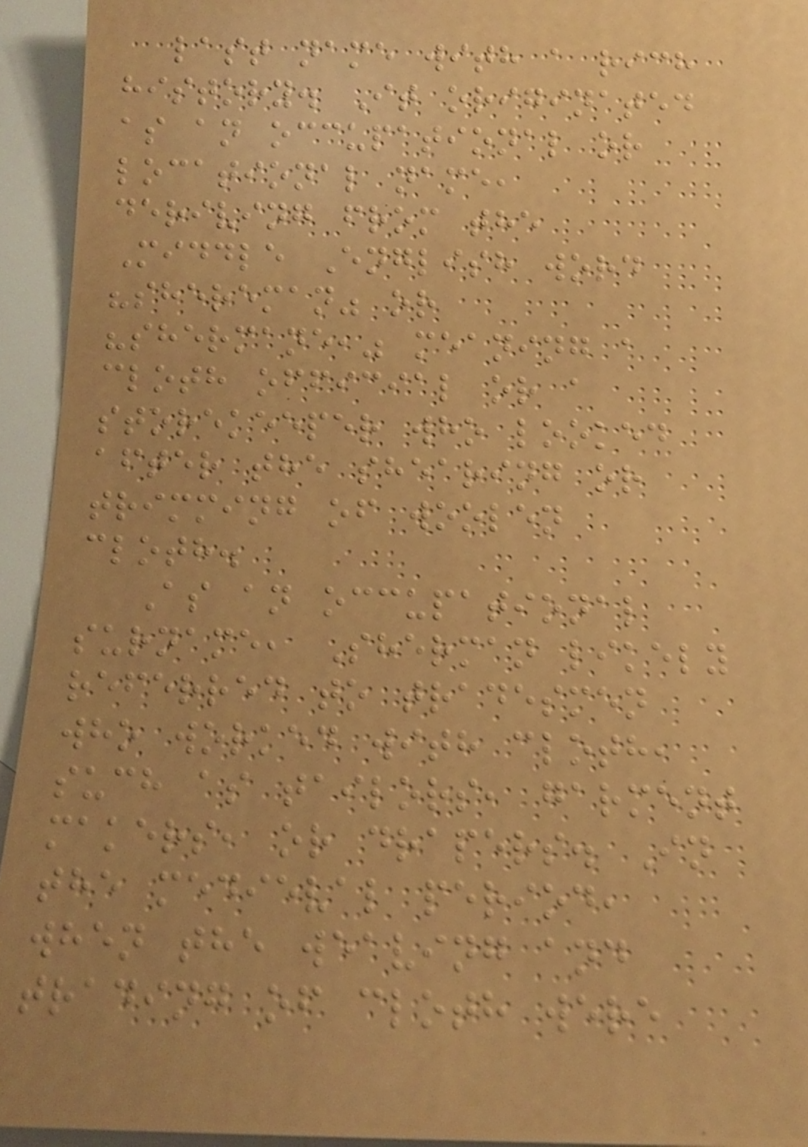last name with a rich
history. It originated
as an occupational or
locational name,
deriving from the
Middle English word
"shereman" or
"shermane," meaning a
cloth official or a
storekeeper who looked
after the shearing or
trimming of woolen
cloth.
As an occupational
surname, Sherman likely
referred to tradesmen
who worked with cloth,
such as tailors, garment
makers, or drapers. In
the medieval period,
when the weaving and
trading of cloth were
